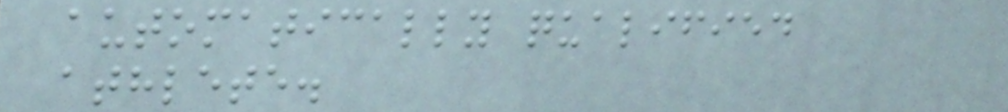automatically qualified
athlete.
